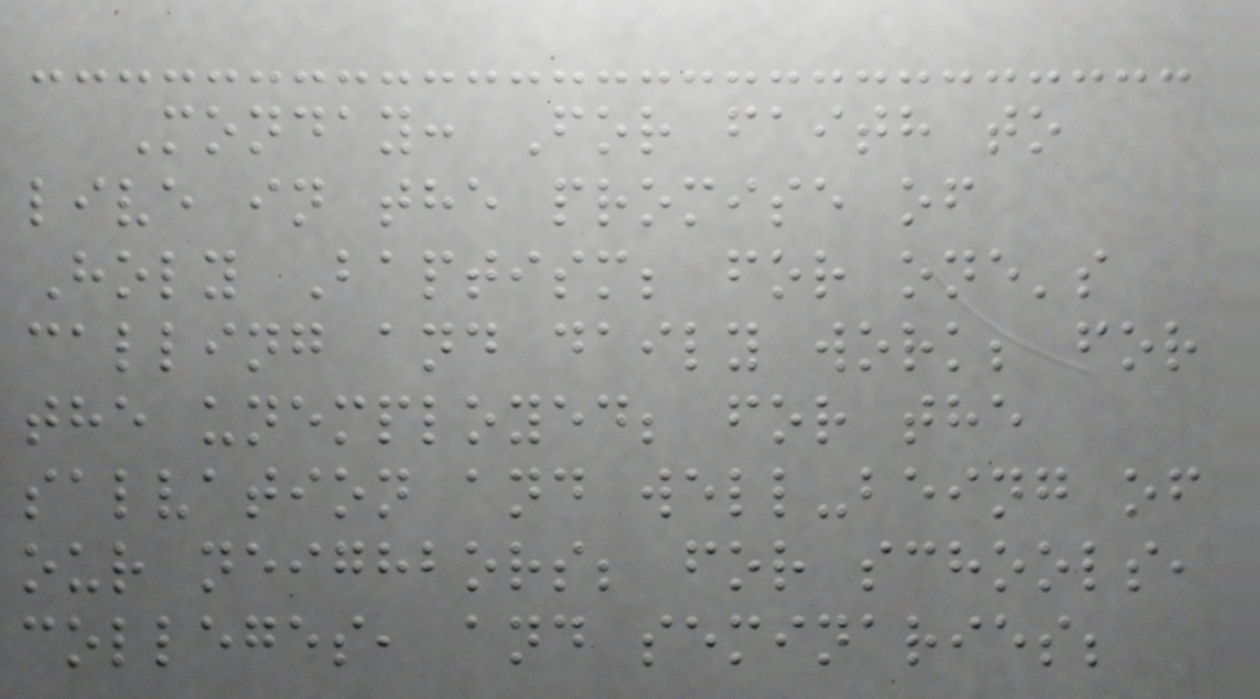Monday: For faith to
live in the promise of
Holy Baptism; for one's
calling and daily work; for
the unemployed; for the
salvation and well-being of
our neighbors; for schools,
colleges, and seminaries;
